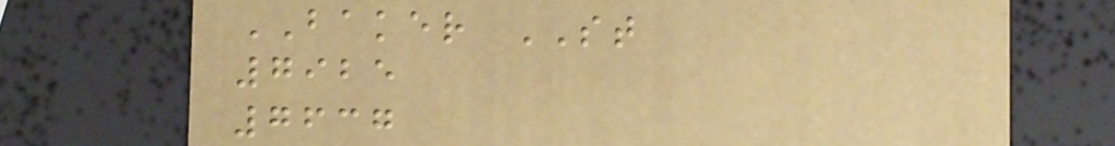BAKER ST
7925
7637
